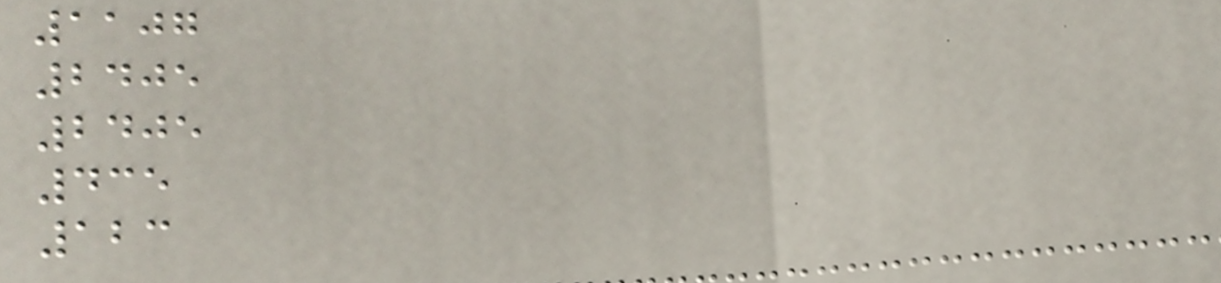1107
2405
2405
435
123
